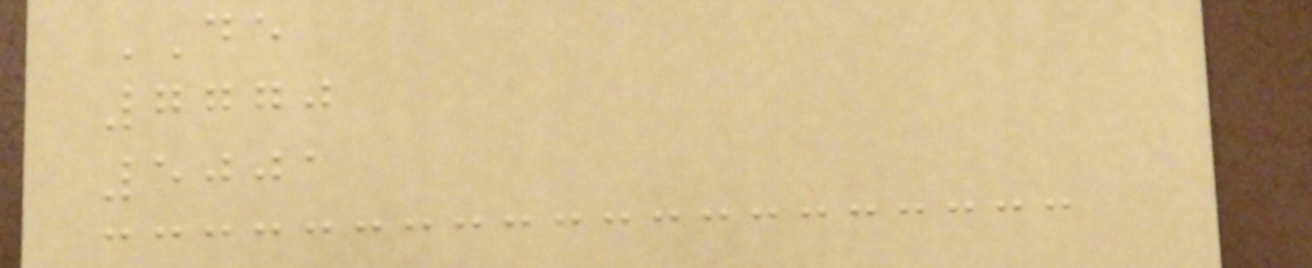DE
7770
5001
